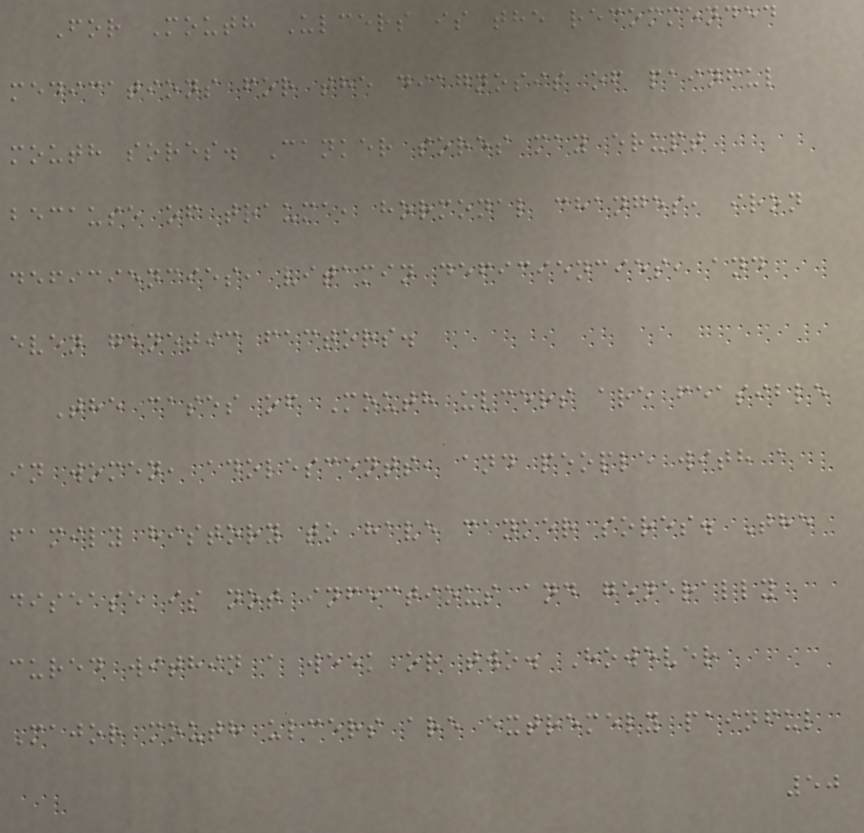For Mouth Ulcers is the recommended
medications for the diagnosis of painful
mouth sores. Canker sores may erupt
because of trauma, hormonal changes, iron
deficiencies, vitamin deficiencies, and
even genetic factors.
The cases of Mouth ulcers are feasible
in women, adolescents, and people with a
family history to have canker sores. The
disease is not infectious and generally
cured within a week or two. However
Major mouth ulcers are extremely painful
50
